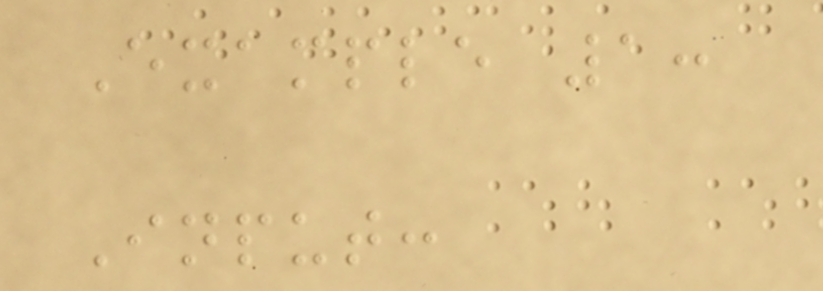Example 1:
Input:
